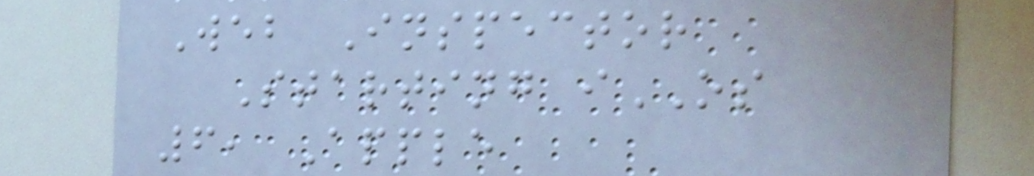Web Inspector
Starting iOS
6, Apple
